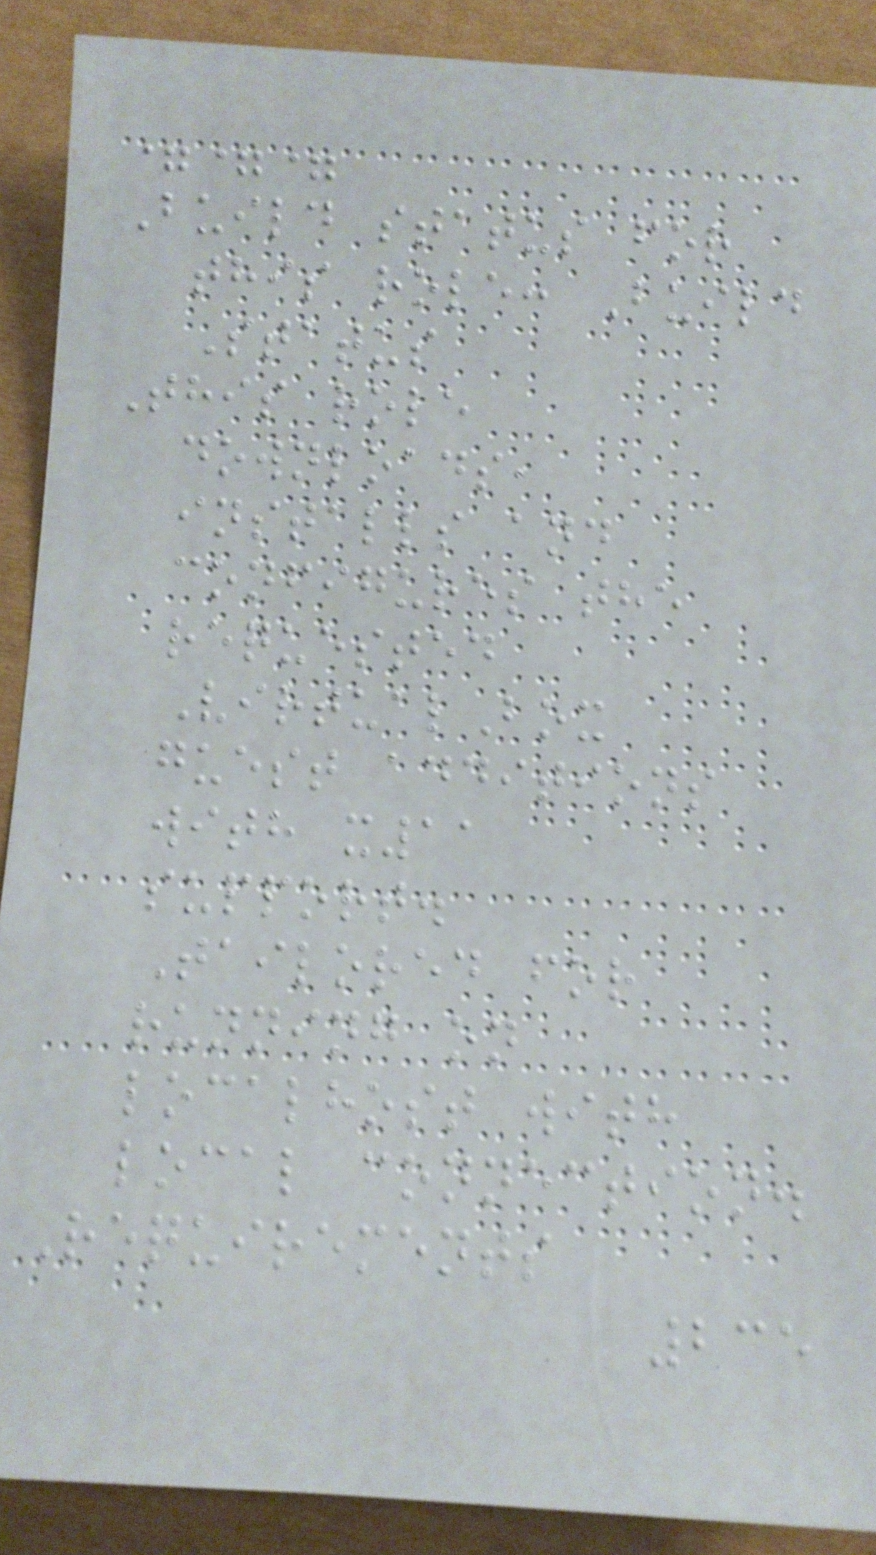===
Build status for
this role: Build
Status
This role
downloads,
installs and
configures the
requested
VirtualBox
guest additions
with x11
support.
Tailored for
running on
localhost with
local connection.
Requirements
235
